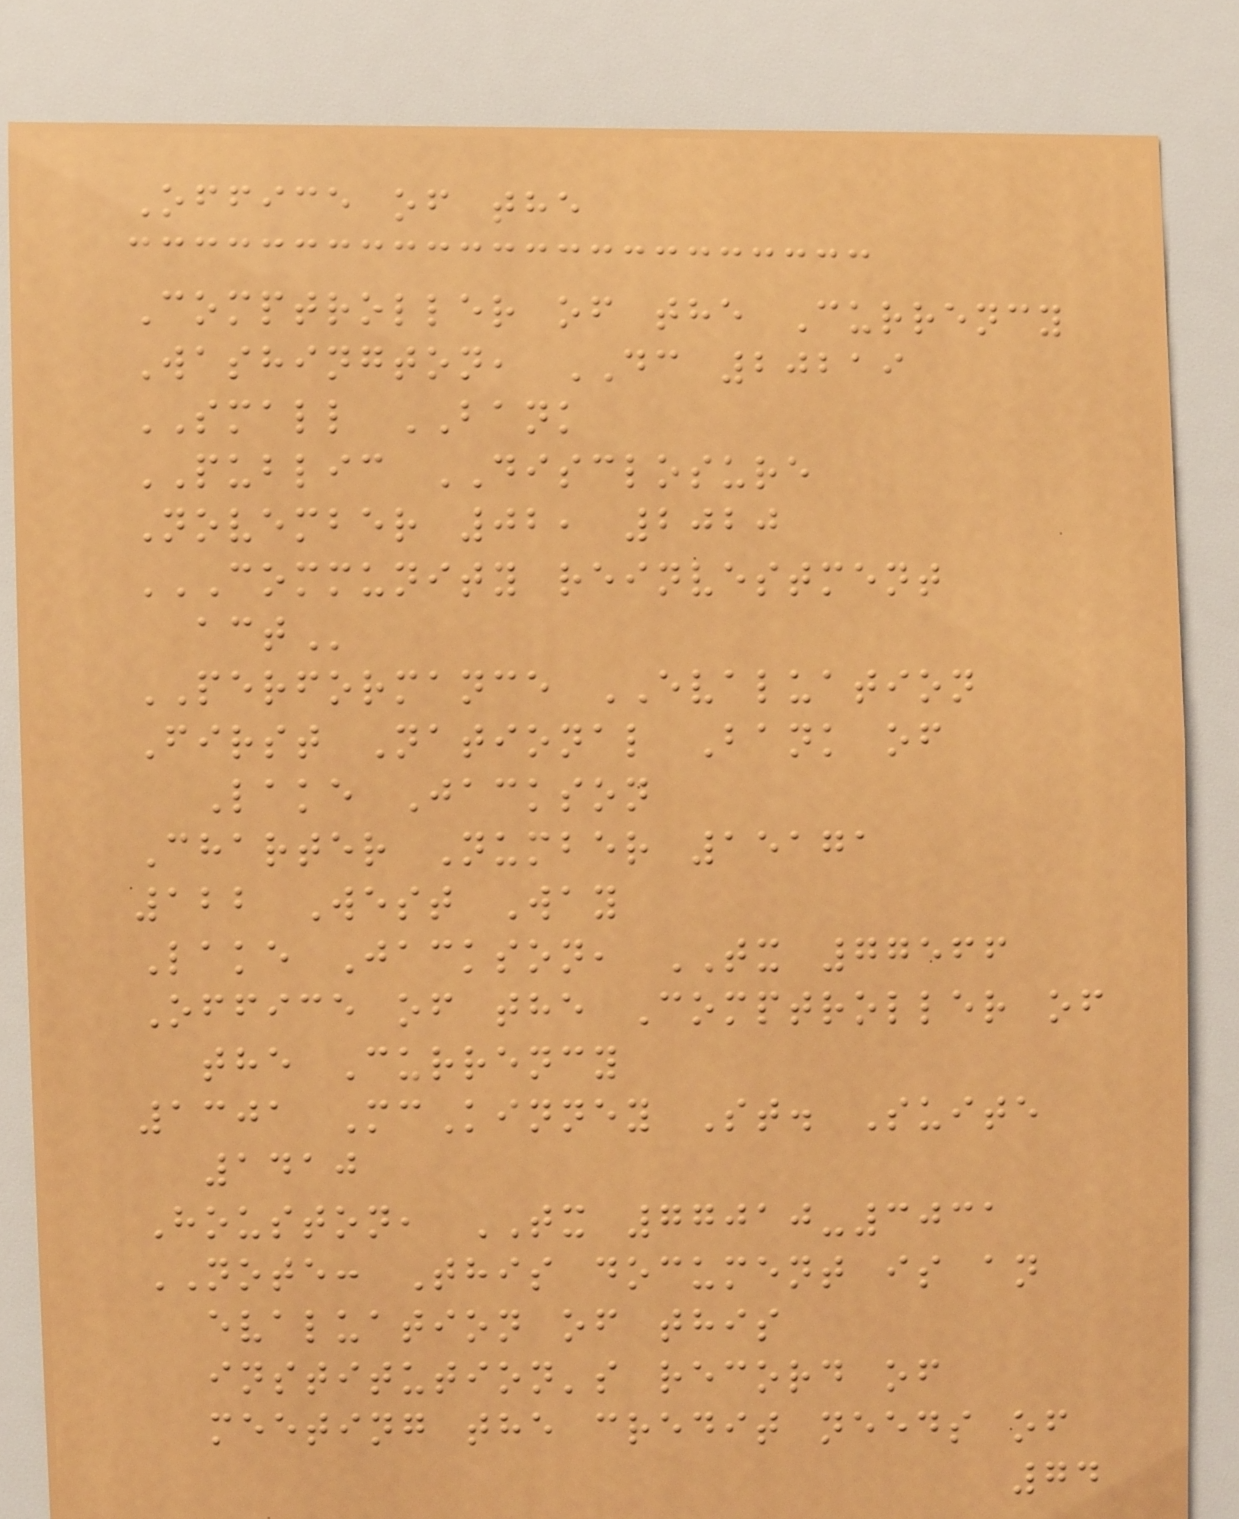Office of the
Comptroller of the Currency
Washington, DC 20219
SMALL BANK
PUBLIC DISCLOSURE
November 02, 2020
COMMUNITY REINVESTMENT
ACT
PERFORMANCE EVALUATION
First National Bank of
Lake Jackson
Charter Number 15171
122 West Way
Lake Jackson, TX 77566
Office of the Comptroller of
the Currency
1301 McKinney St. Suite
1410
Houston, TX 77010-3031
NOTE: This document is an
evaluation of this
institution's record of
meeting the credit needs of
74
